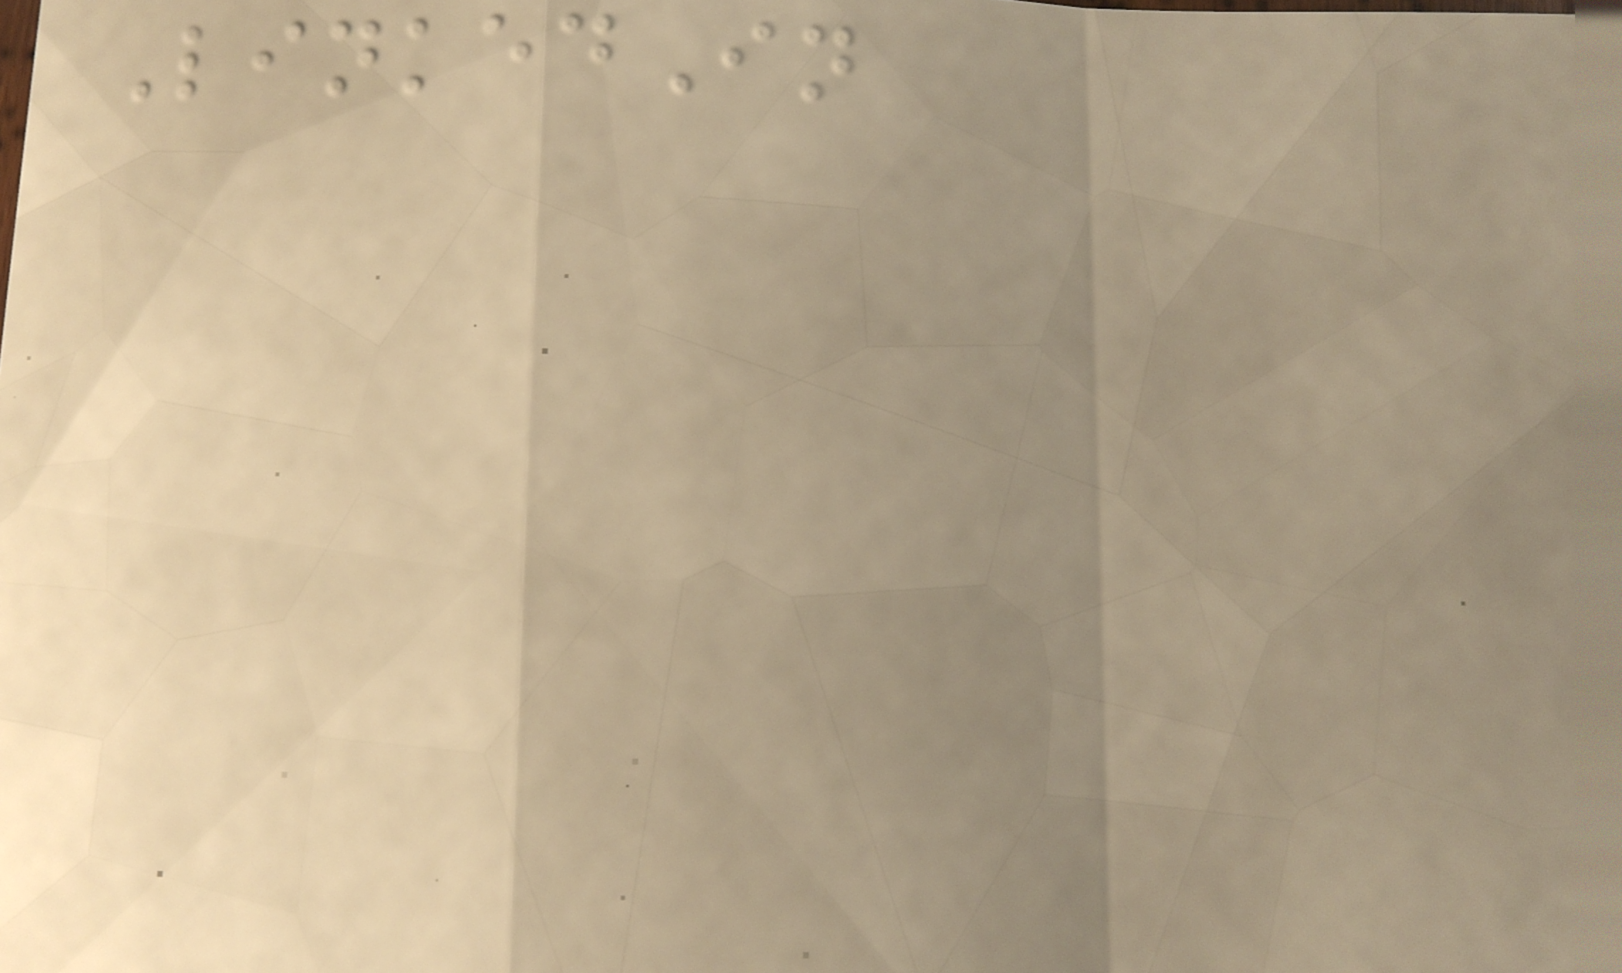LinkedIn
